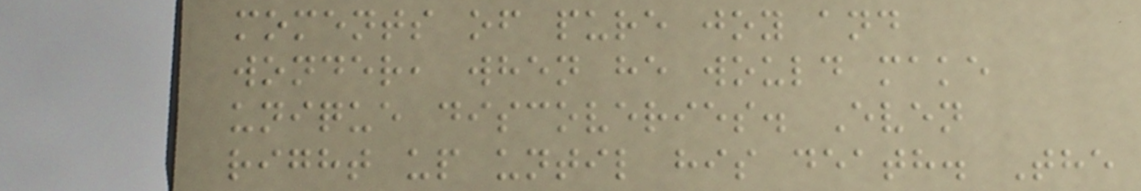moments of pure joy and
wonder, when he would make
unique discoveries. Even
right up until his death. The
